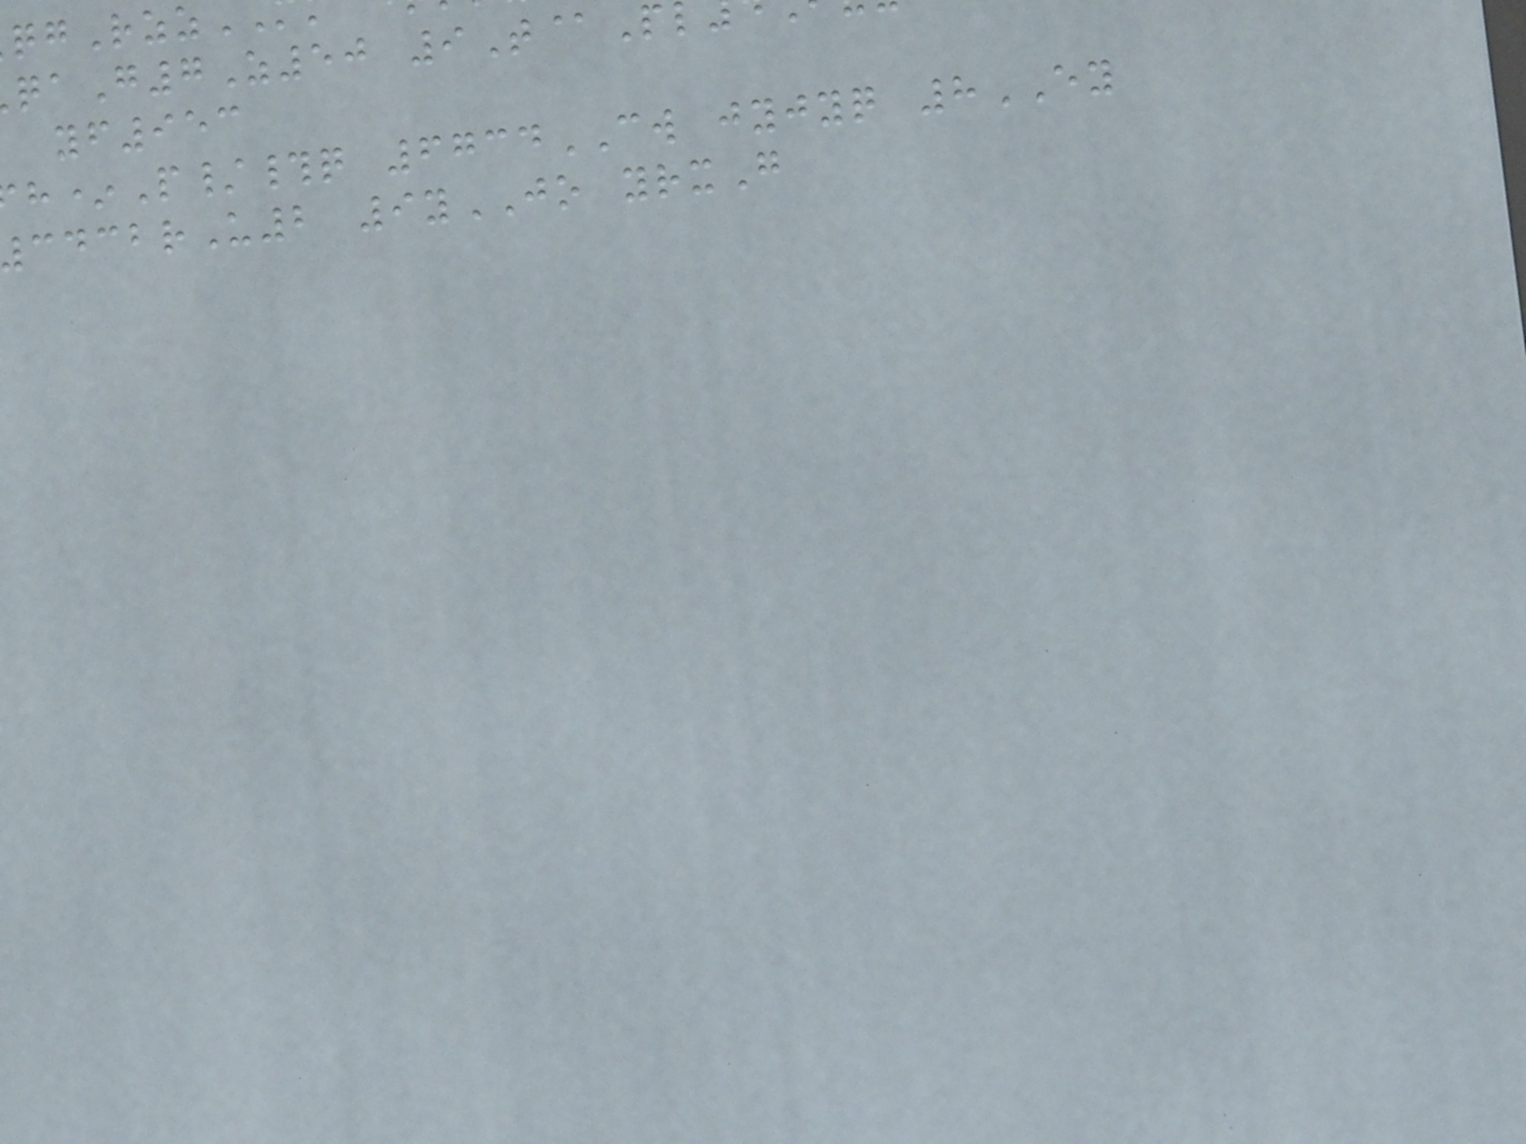aG7Z50 9T@P
yf953
h*P/#q 6734CW jyjyq 8EY
rU2 9yJO yrxG
